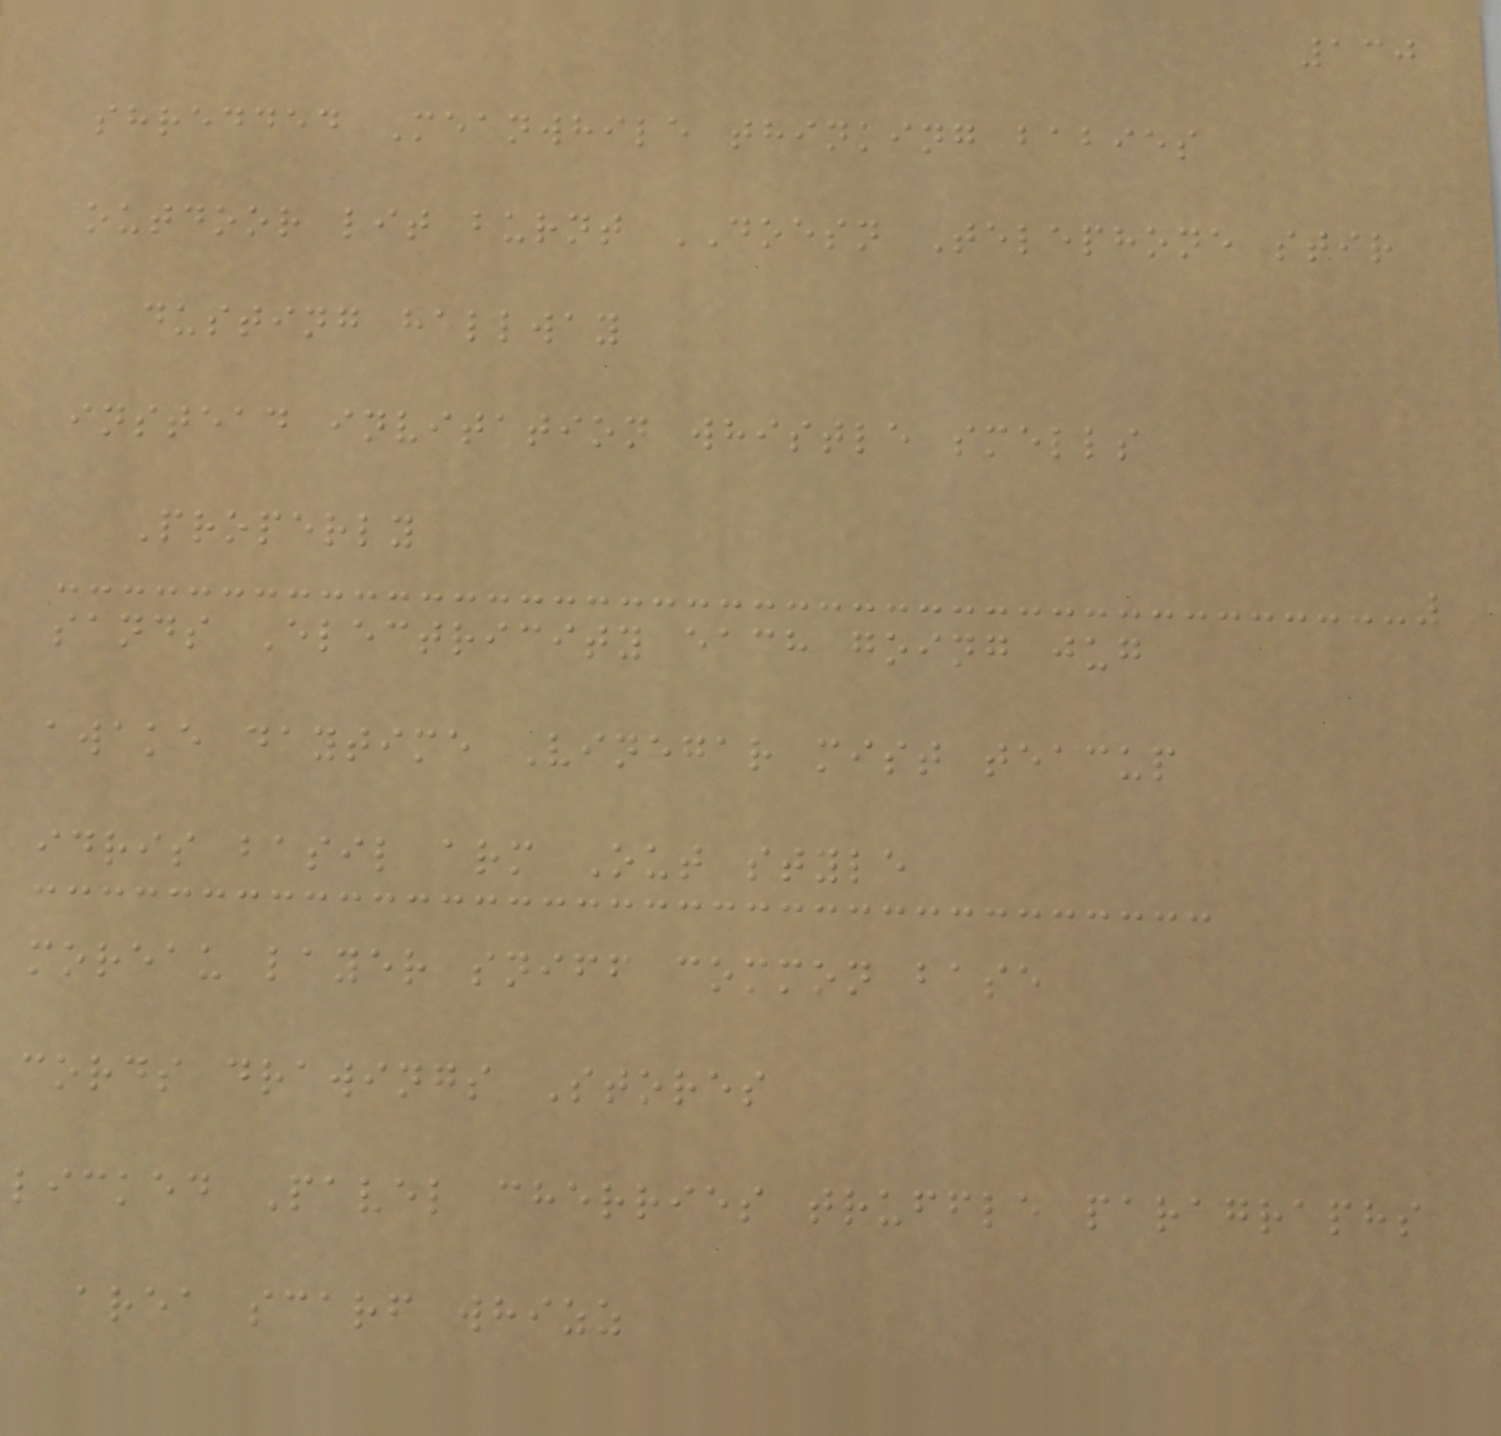130
shredded Meanwhile thinking babies
outdoor lit burnt DOESN Telephone stir
dusting hallway
instead invitation whistle smells
Properly
sands Electricity each going jug
awake daytime Vinegar mist teacup
idris basil arm Out style
moreau layer sniff common base
cords drawings Stores
licked Pavel cherries truffle paragraphs
area scarf whizz
